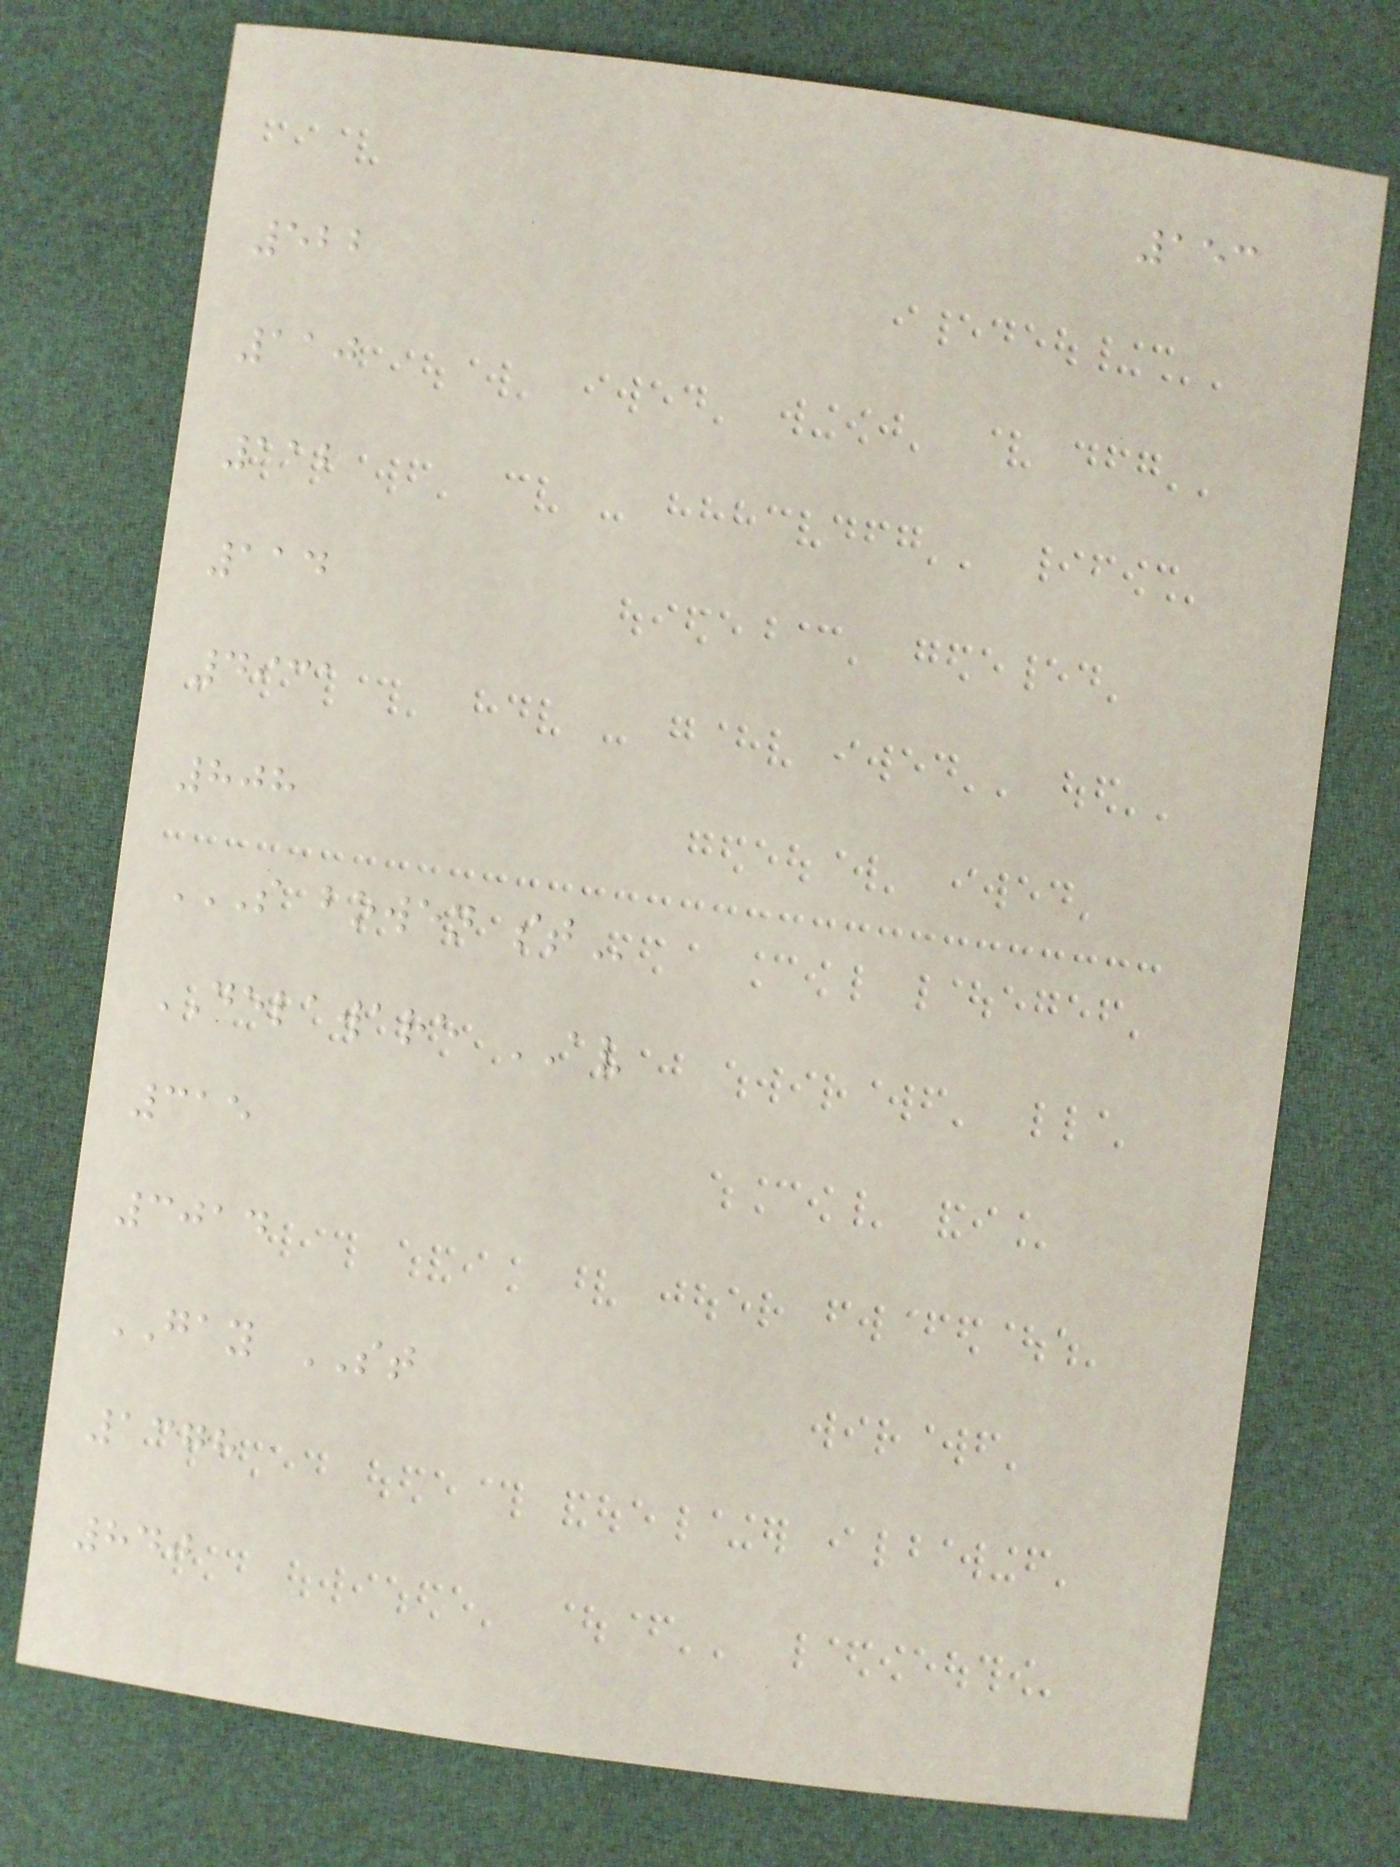153
522
110
112
114
4931
808
S BOWEN ST
DELAWARE AV
315
3014
GAY ST
1378
840
